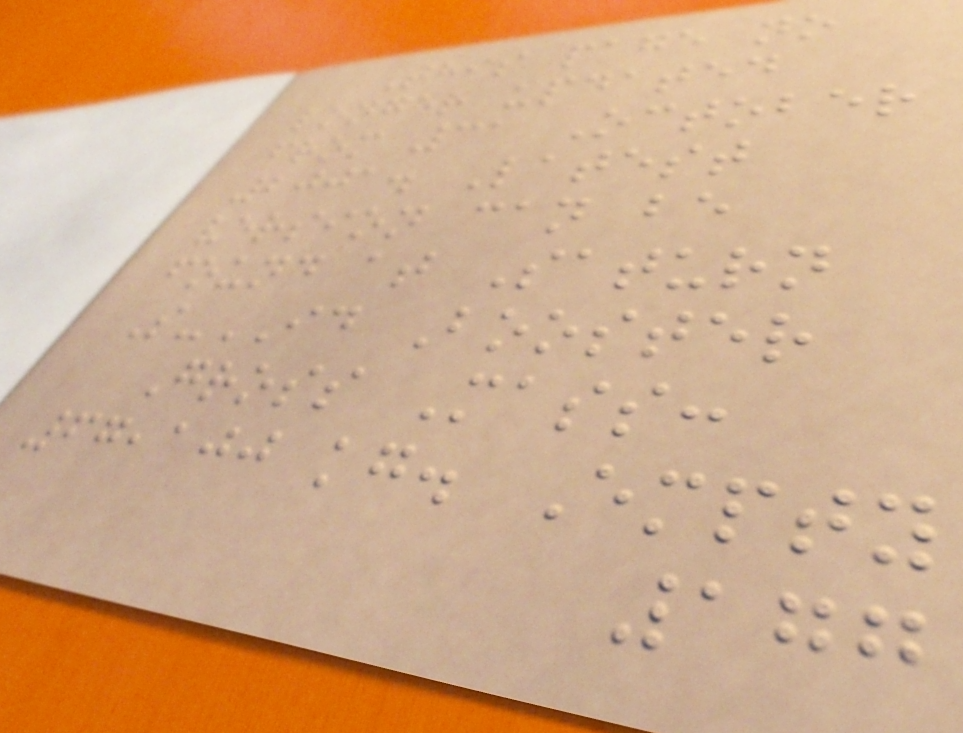This page no
longer updated
from 31 October
2001. Latest
version can be
found at Saturn
S-ID Booster
Gross Mass:
67,100 kg. Empty
177
